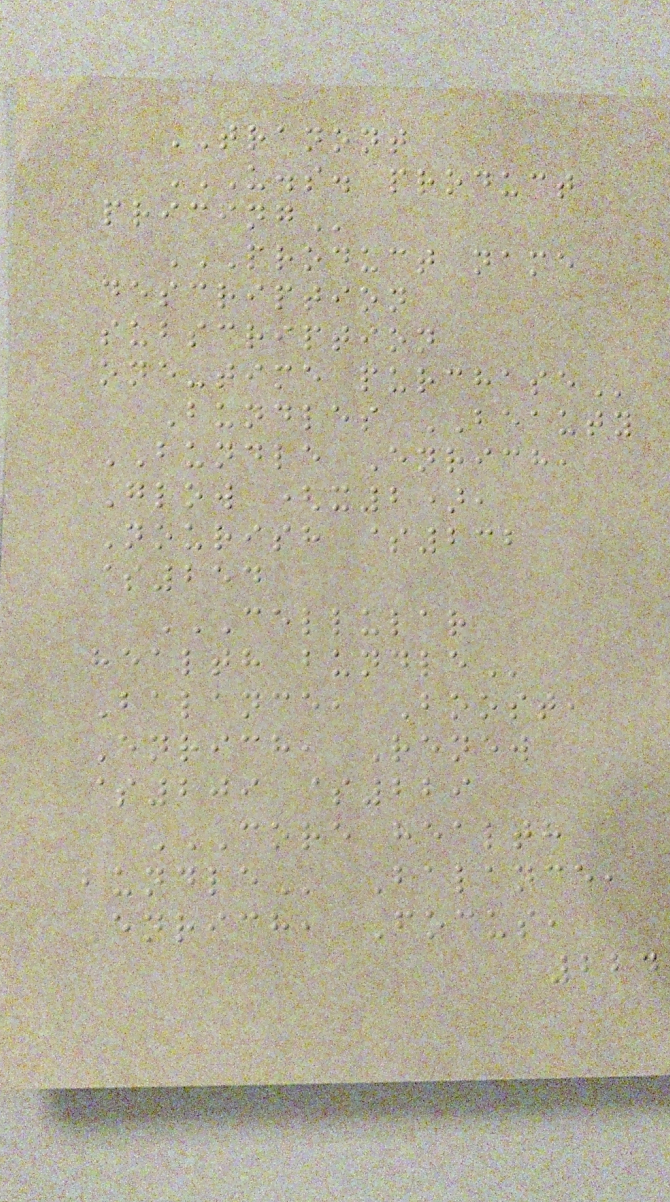TRANONT
U.S. PRODUCT
PRICING
PRODUCT NAME
DESCRIPTION
SUBSCRIPTION
ONE-TIME PURCHASE
Bundles BEAUTY
BUNDLE Enrich,
Glow (x2),
Nourish $232
$254
CELLULAR
HEALTH BUNDLE
Balance, Boost,
Enrich, Renew
$209 $229
CORE HEALTH
BUNDLE Balance,
Enrich, Focus,
224
